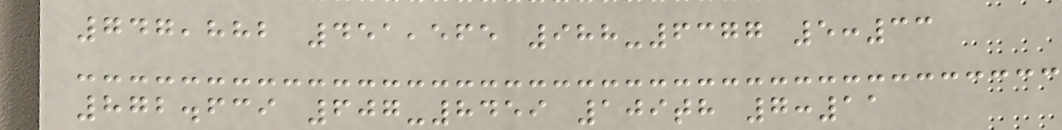747,882 451,565 988-6377 5:33
872.639 607-8459 109th 7:11
